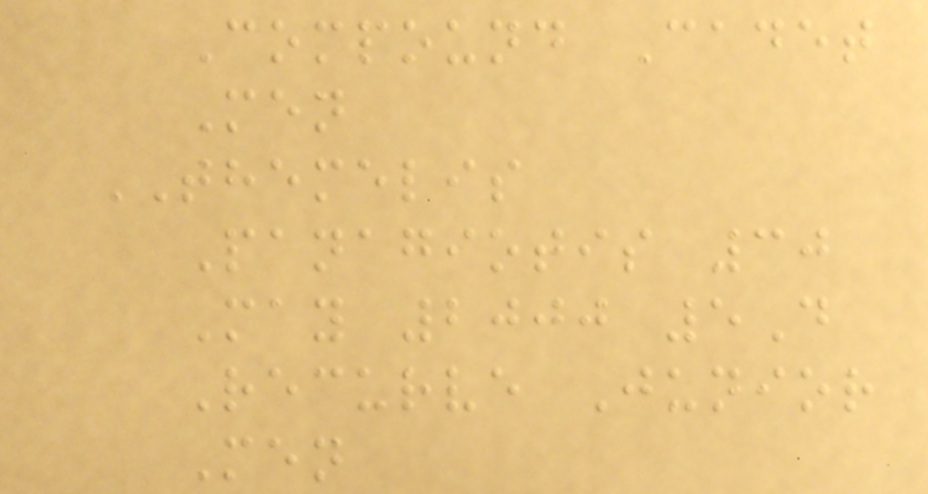Compound Cadet
Men
THEMELIS
Panagiotis 30
May 2000 5D
Recurve Junior
Men
